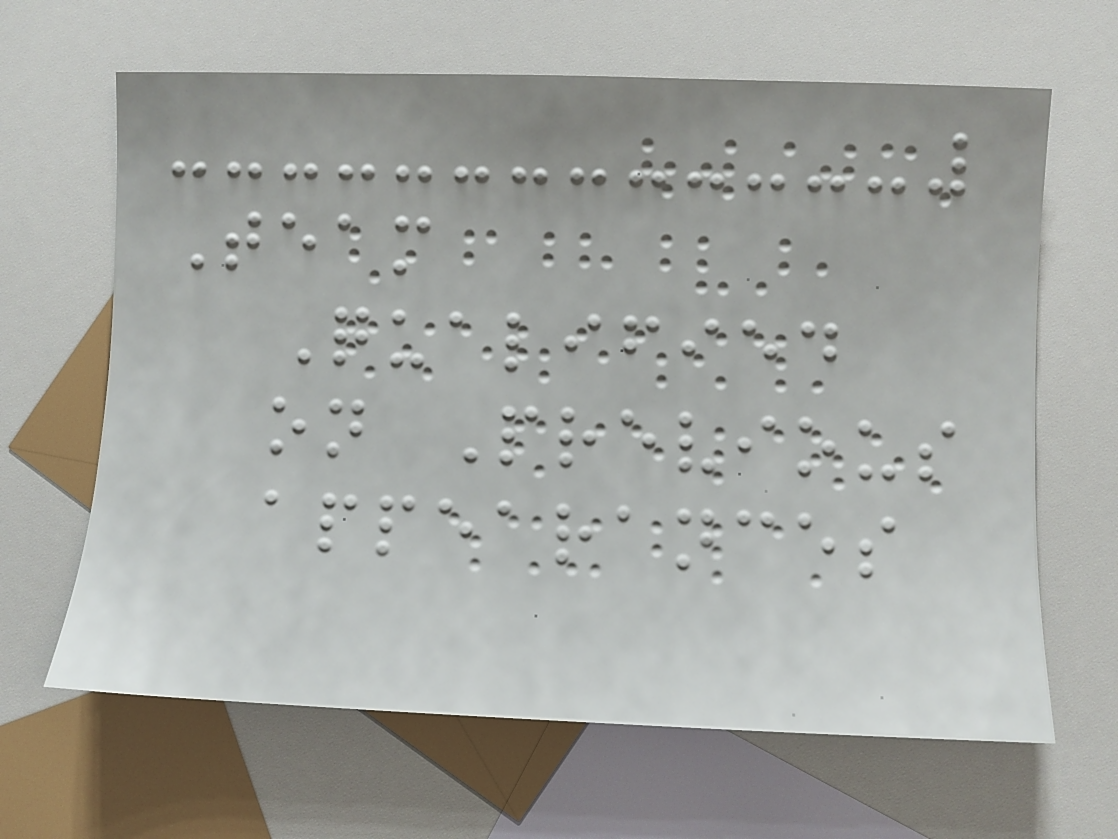Team
Qualified
on Previous
appearances
